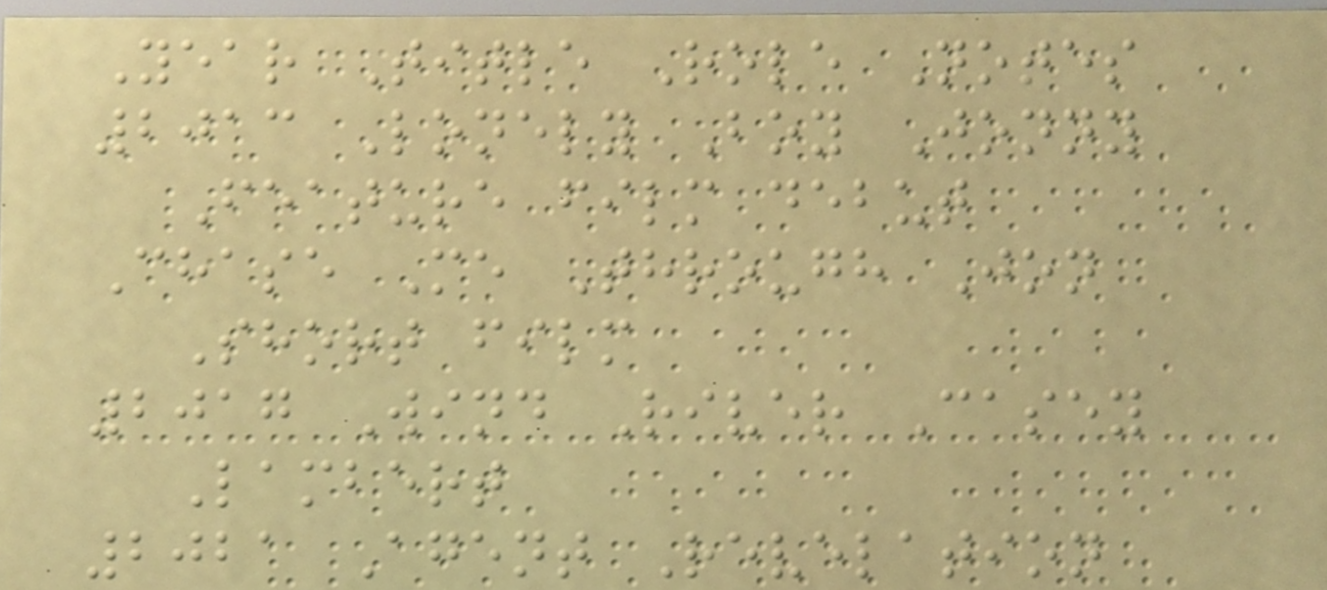Year Title Role Notes
2013 Lonely Boy Jonny
Feature film debut
Chase Me Through Jon
Short film
2017 Wind River Casey
Lambert
2021 Agent Revelation
